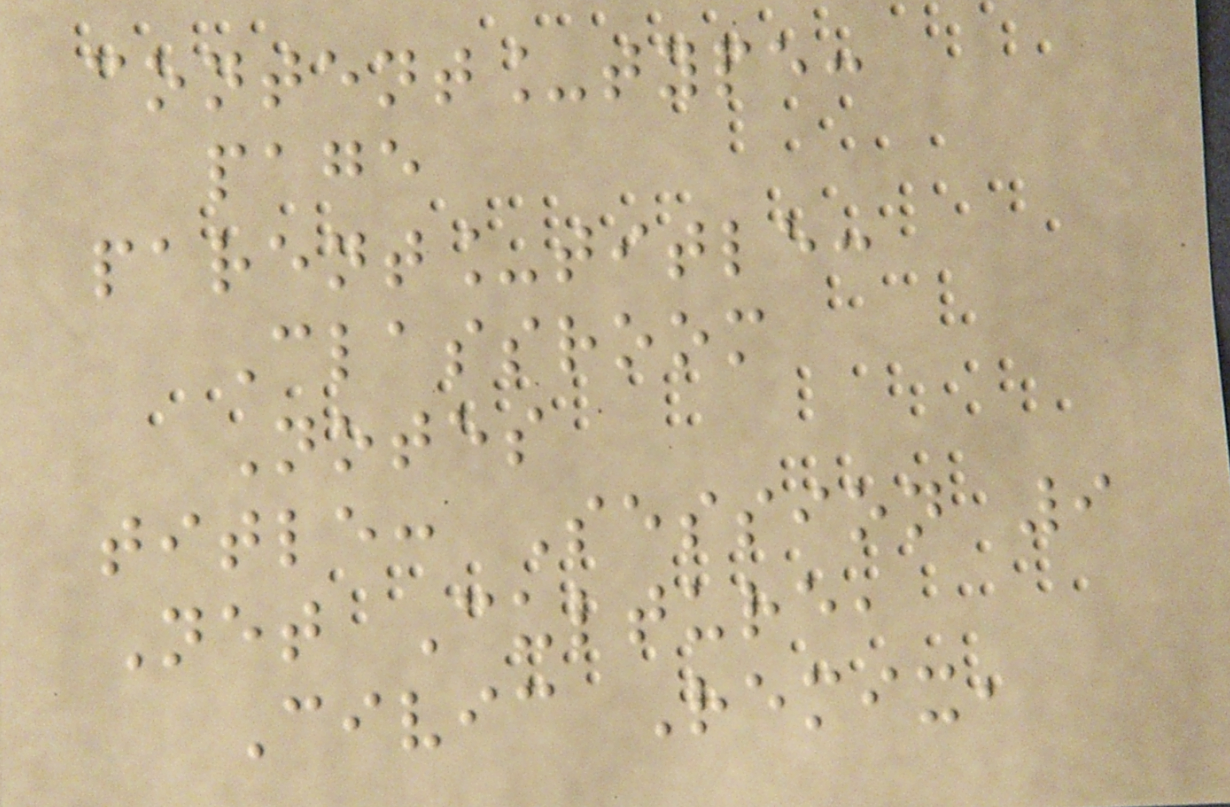content_type:
page
parent_title:
Classroom
Notes
title: Session 9
Net Culture,
Civic Remix,
